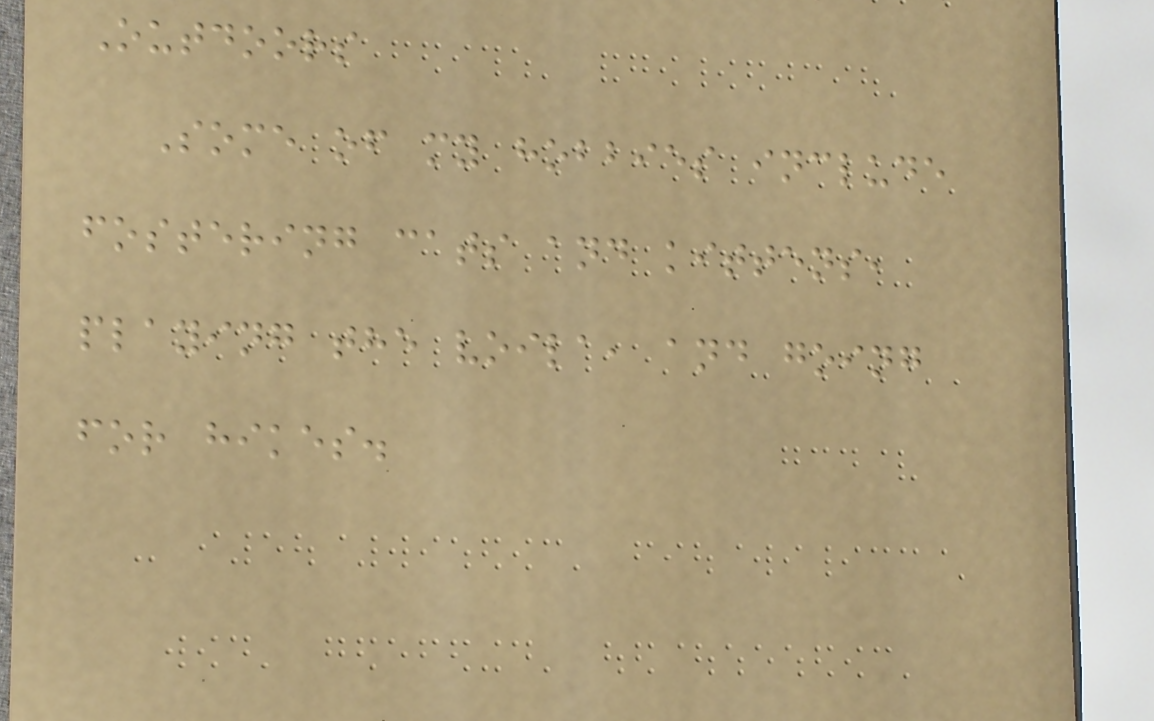Outdoors
Some of my hobbies include
fostering cats and kittens,
playing the voila, and going
for hikes.
